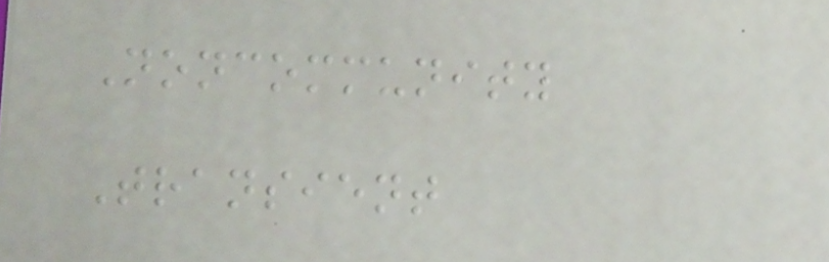Noncommunity
Transient
